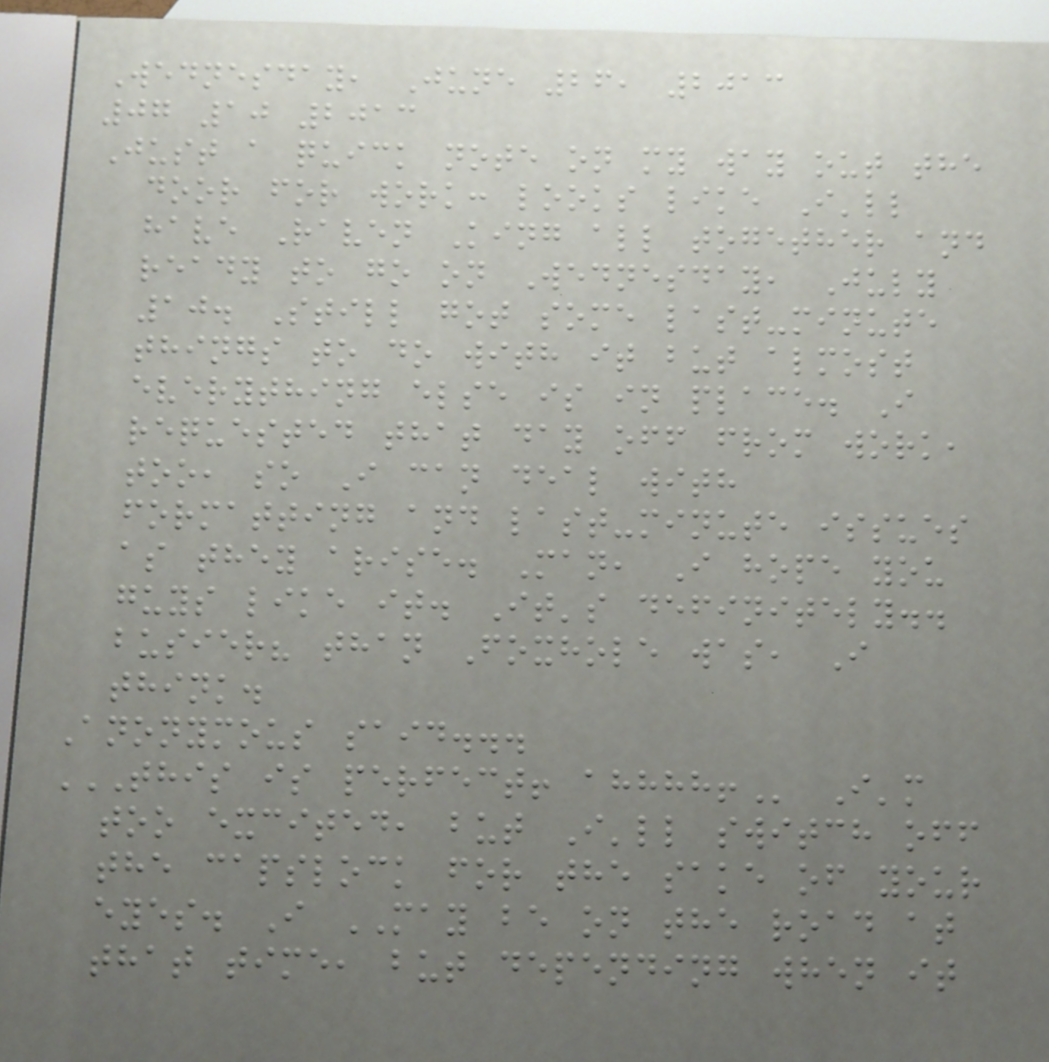Wednesday, June 26, 2013
07 10 2013
Just a quick note on my way out the
door for work: looks like I'll
have Raven King all together and
ready to go on Wednesday, July
10. Still got some last-minute
things to do with it but almost
everything else is in place. I
requested that day off from work,
too, so I can deal with
formatting and last-minute issues
as they arise. Man, I hope you
guys like it. It's definitely..
busier? than Foxhole was, I
think.
Anonymous said...
THIS IS PERFECT! AHHHH! I'm
too excited, but I'll switch off
the capslock for the sake of your
eyes. I MAY be on the road at
that time, but depending when it
